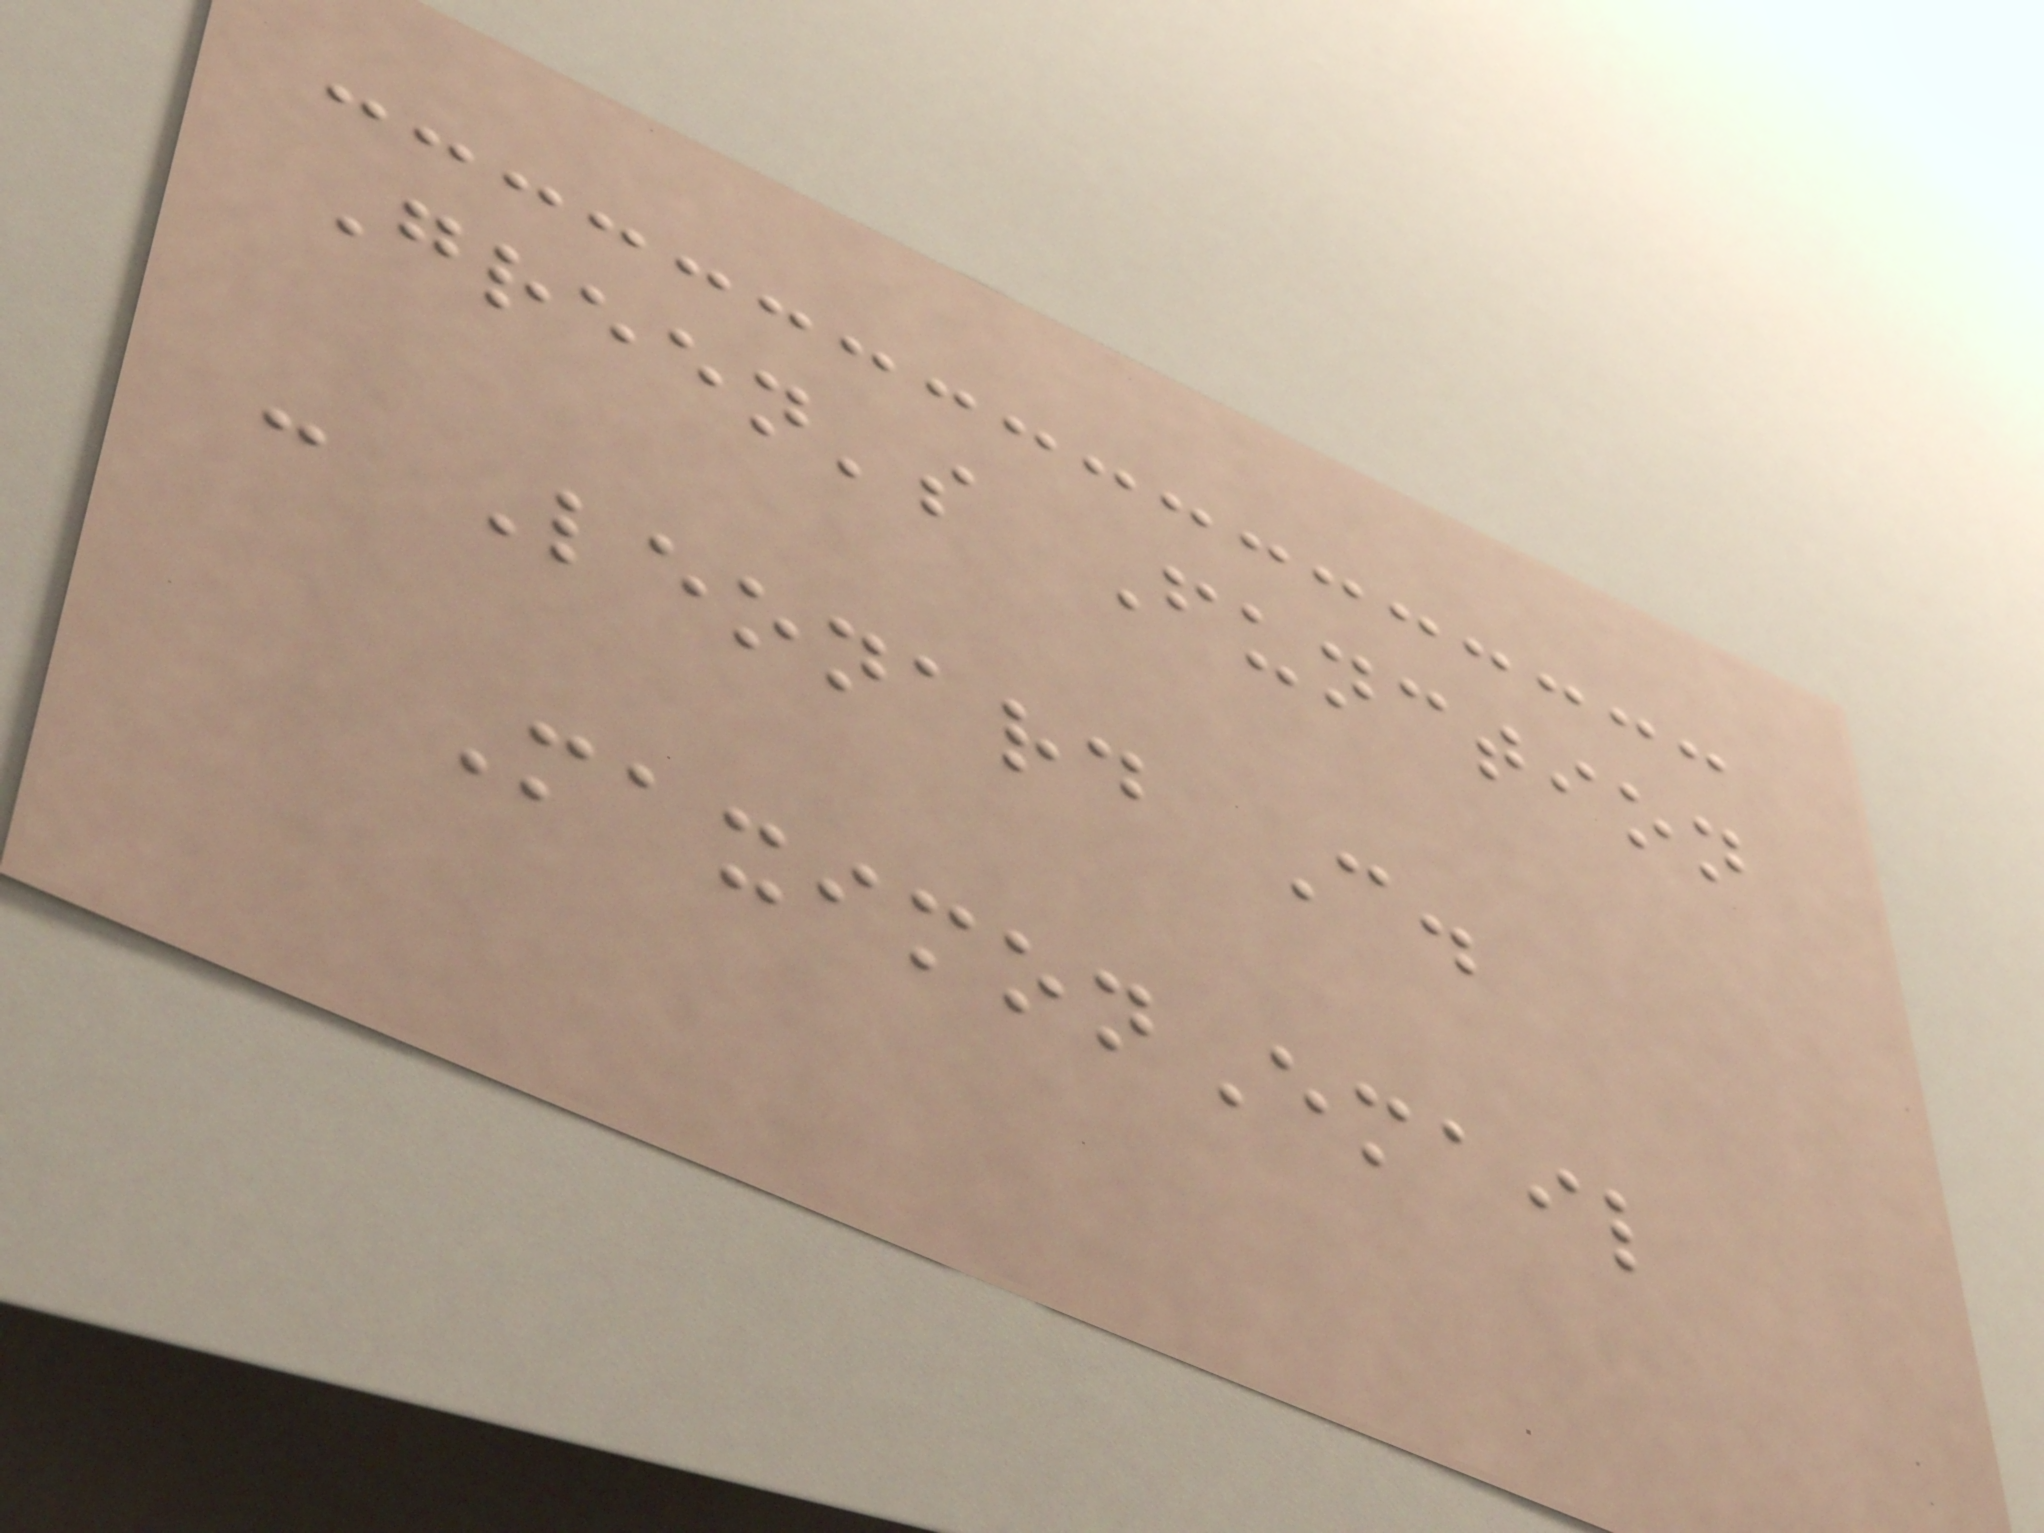Green's Function
- Leonard C.
MaximonEmail
